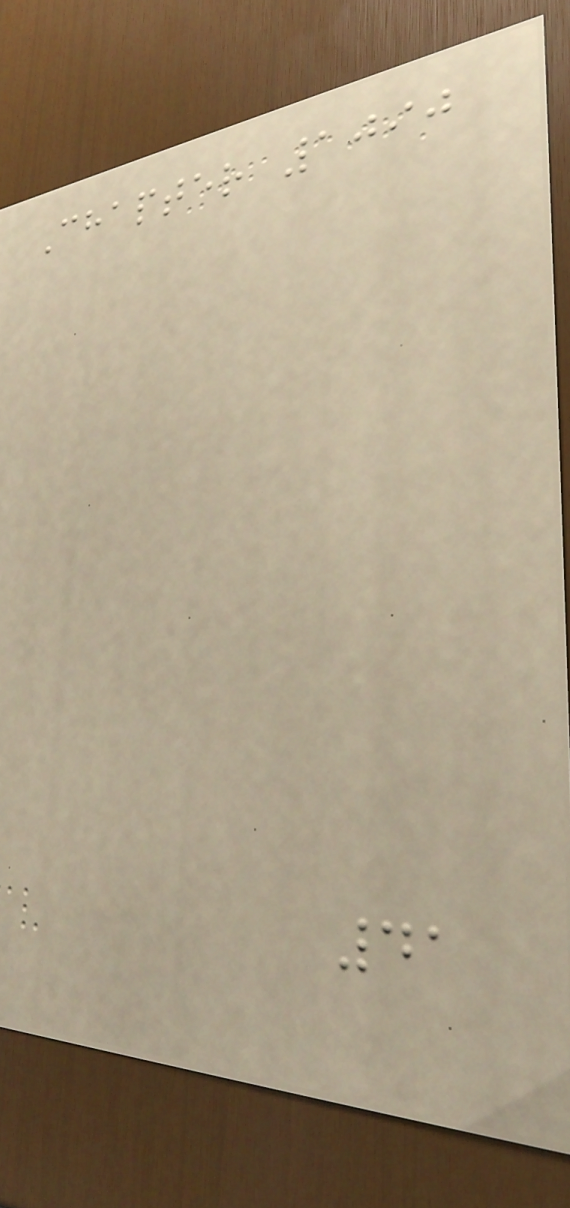Chapter 1090
41
